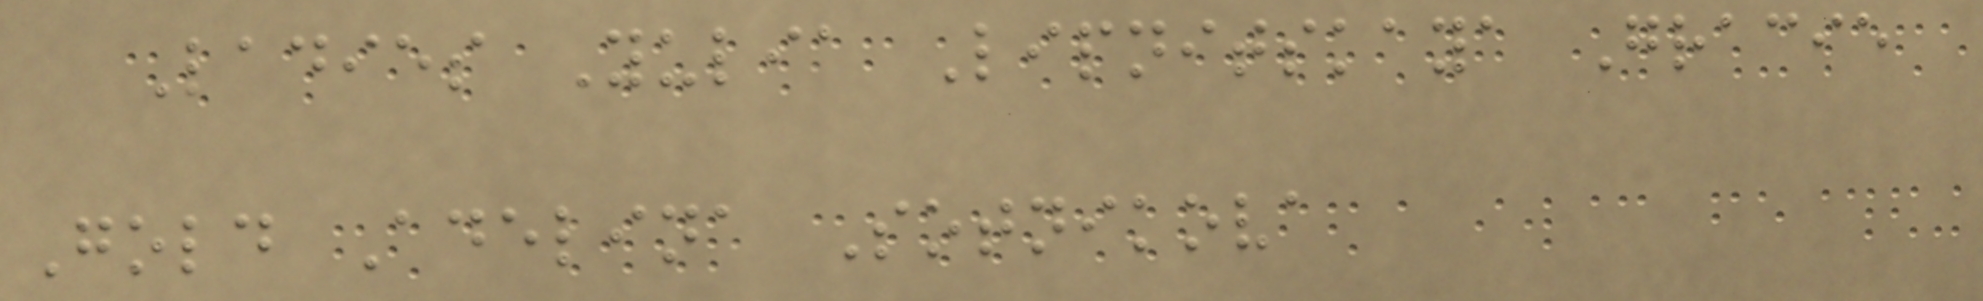Ladies Yulia Lipnitskaya Gracie
Gold Adelina Sotnikova
